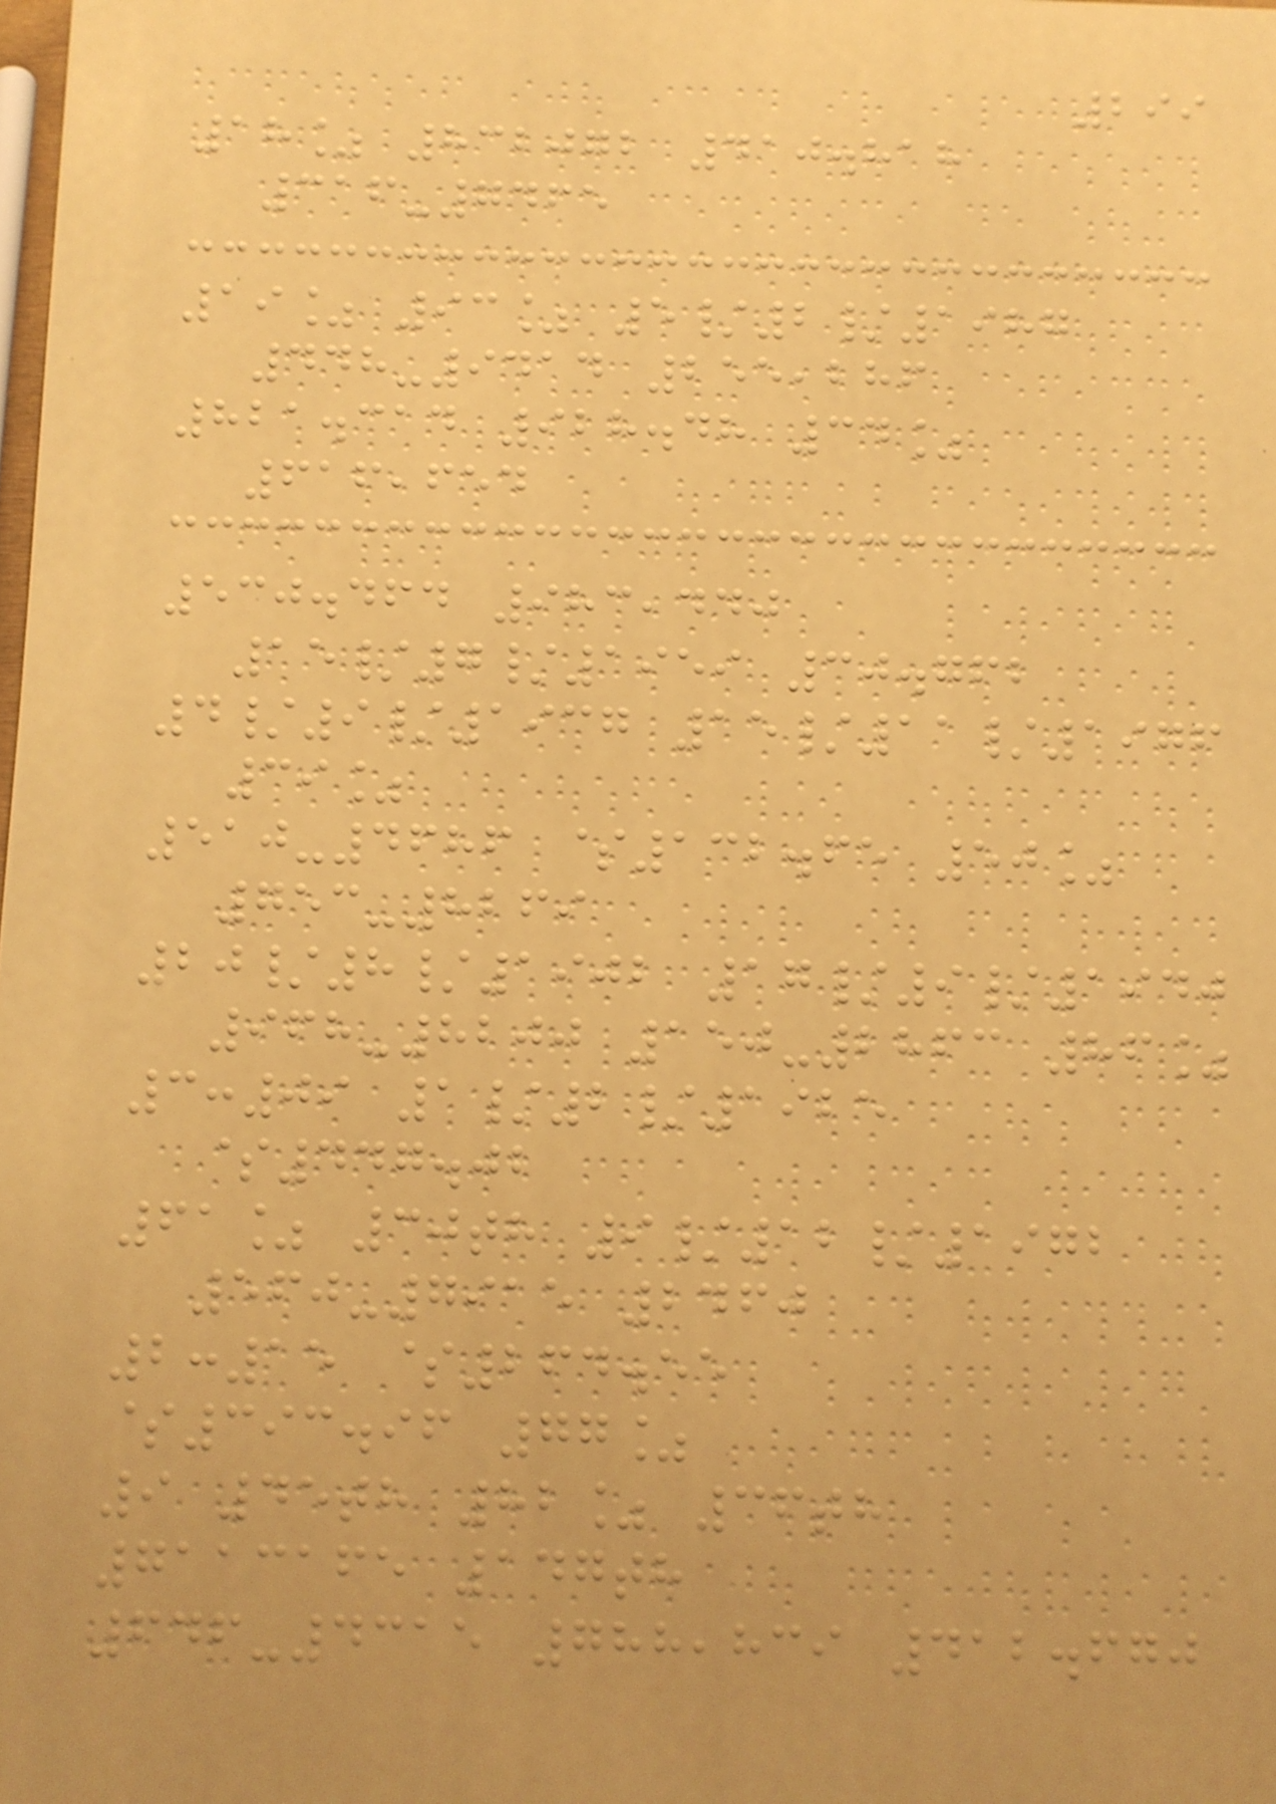299
18% 832072 410.818
316-7465
19% 93% 5/2/1987
448-9414 255,286
821.314 928.48 34%
616,654
530.464 983,440
15/7/1959 30.762
4/9/1937 15/11/1976
39%
510-4686 $132.65 50%
753-8269
20/8/1902 17/9/1940
968-8200 150-2863 86%
3:09 1/2/1925
$447.02
61% 30th 9/12/1972
560-7915 2460
2:15 $264.55
$393.96 77%
9 45th 82% 36th
7113165 147th
646-4315 788,839 412.670
